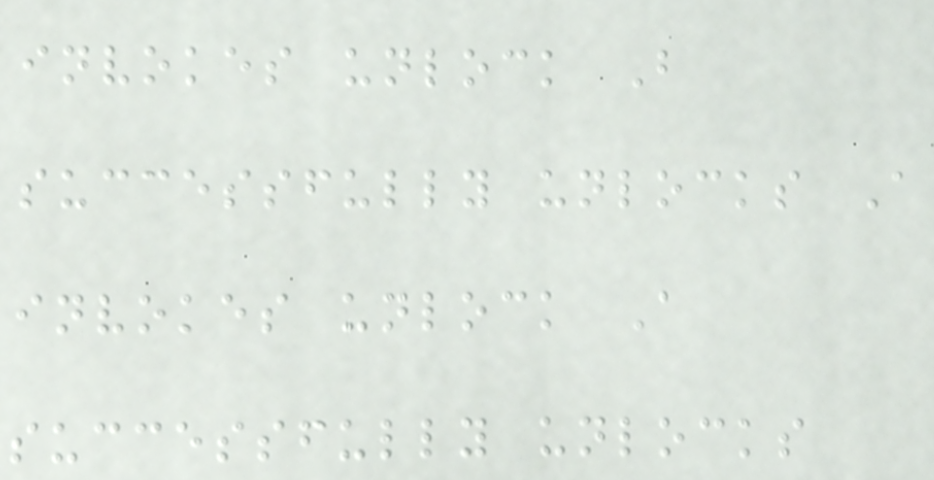invokes unlock B
successfully unlocks A
invokes unlock A
successfully unlocks
